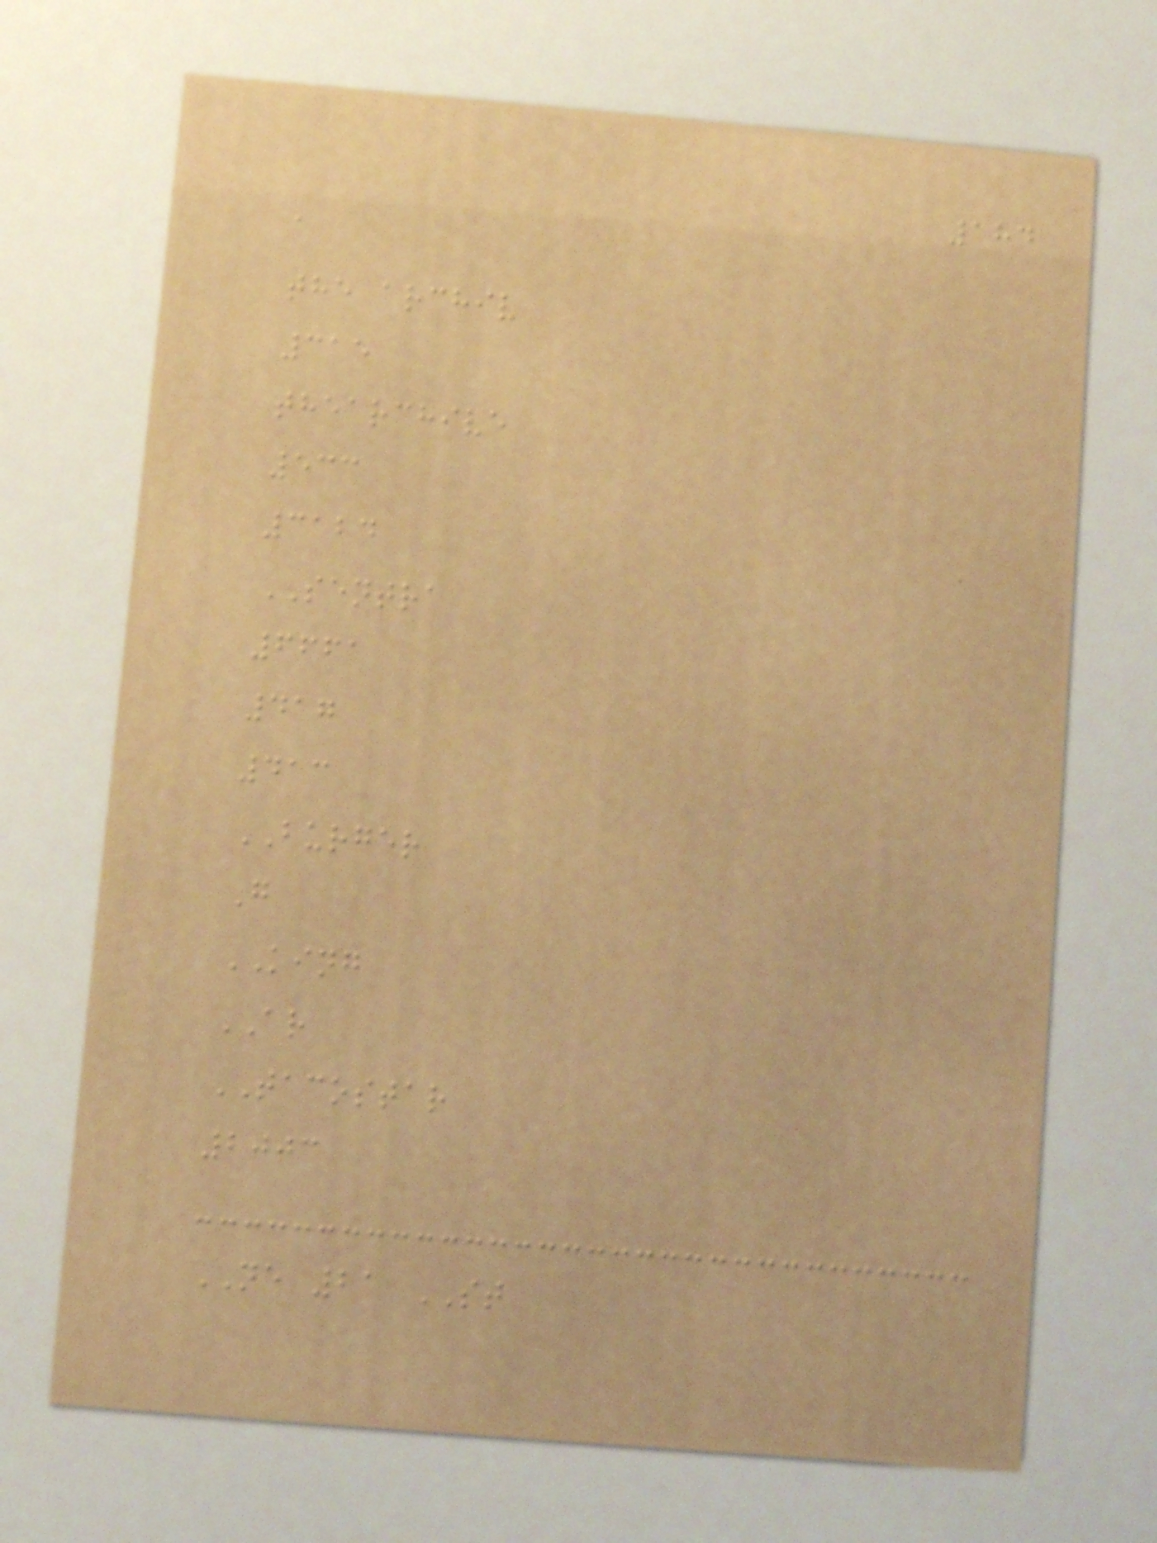184
a
the archiv
315
thearchive
533
3124
SENTRA
6661
417
413
BURGER
G
KING
AR
TACOSTAR
2003
NE 21 ST
